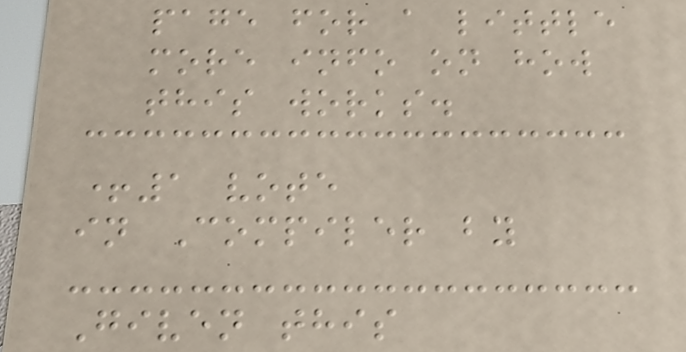page for a little
more info on how
this works.
+1 vote
in Compiler by
Given this
